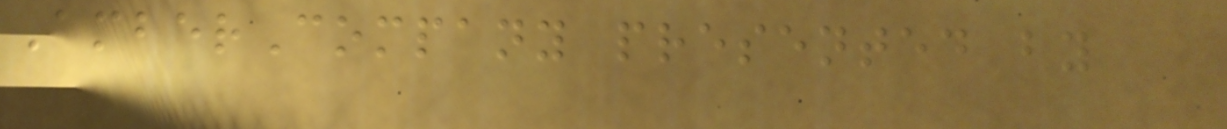AmberCompany presented by
